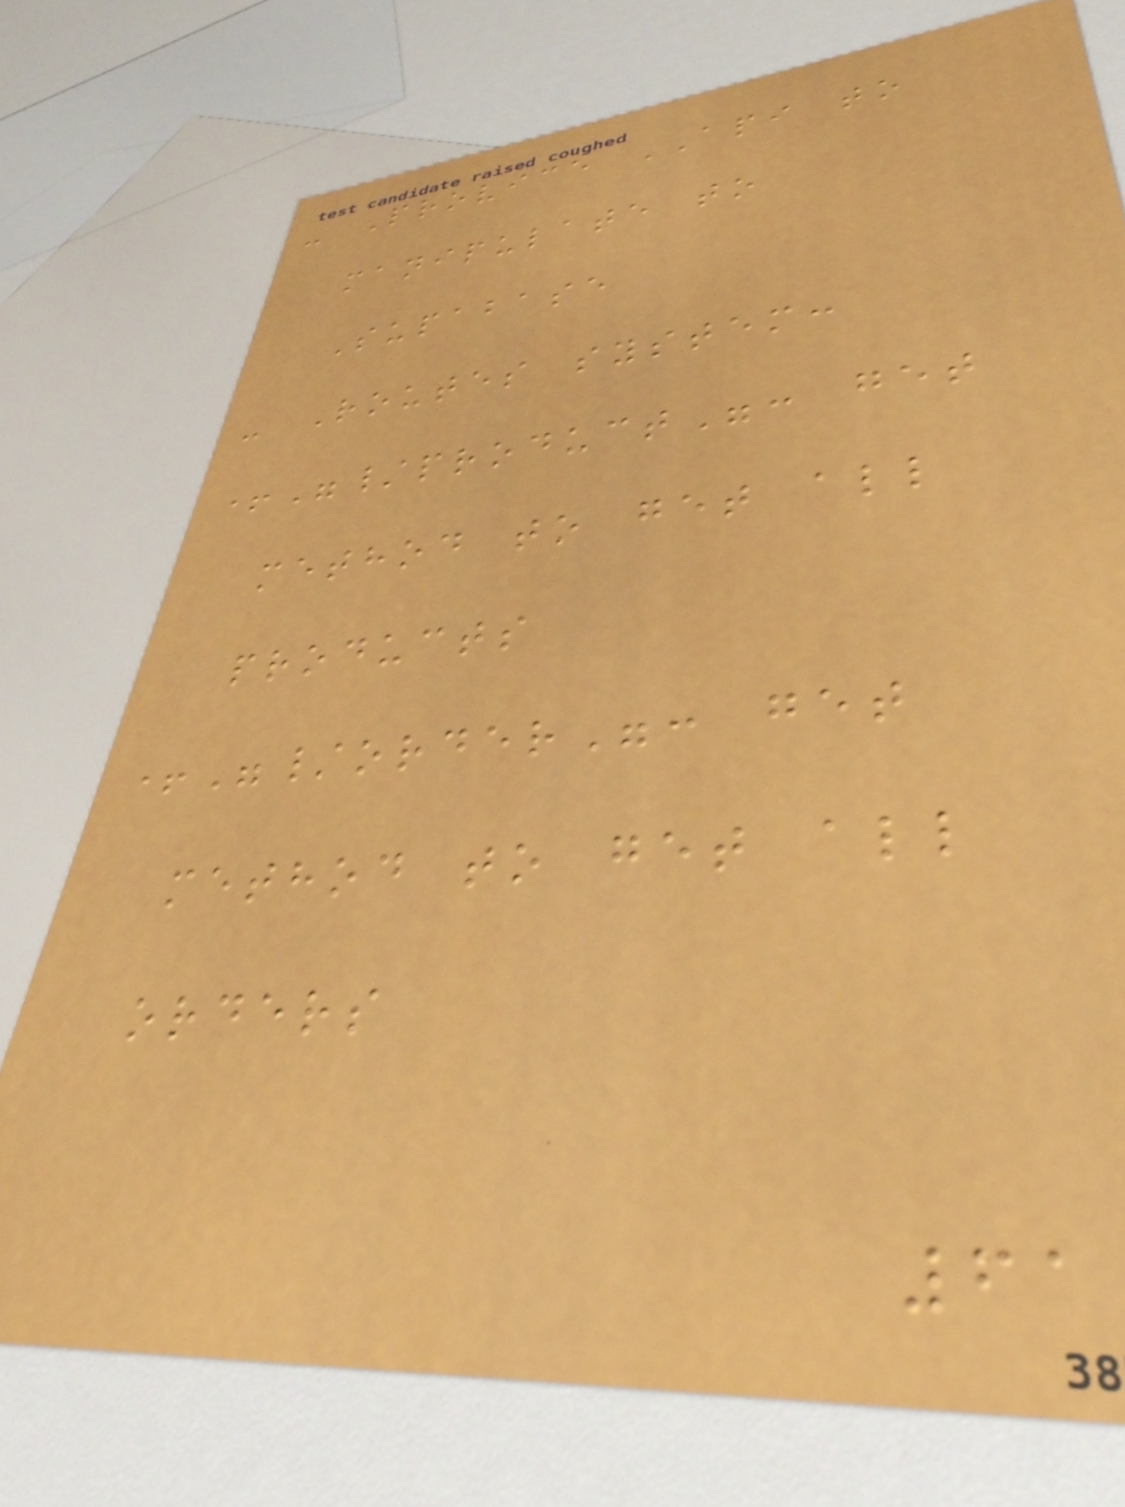- Provice API to
manipulate to
Supabase
- Routes system:
+"/product": get
method to get all
products
+"/order": get
method to get all
orders
61
